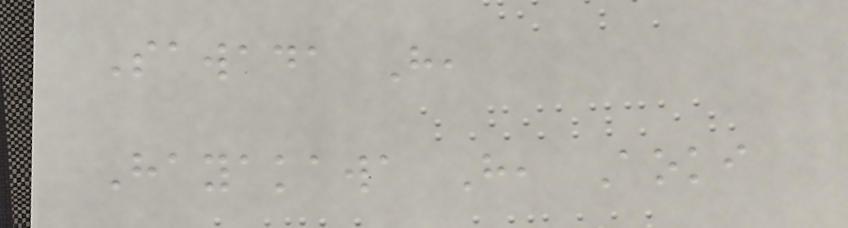Sawada H,
Hayakawa H, Aoki
